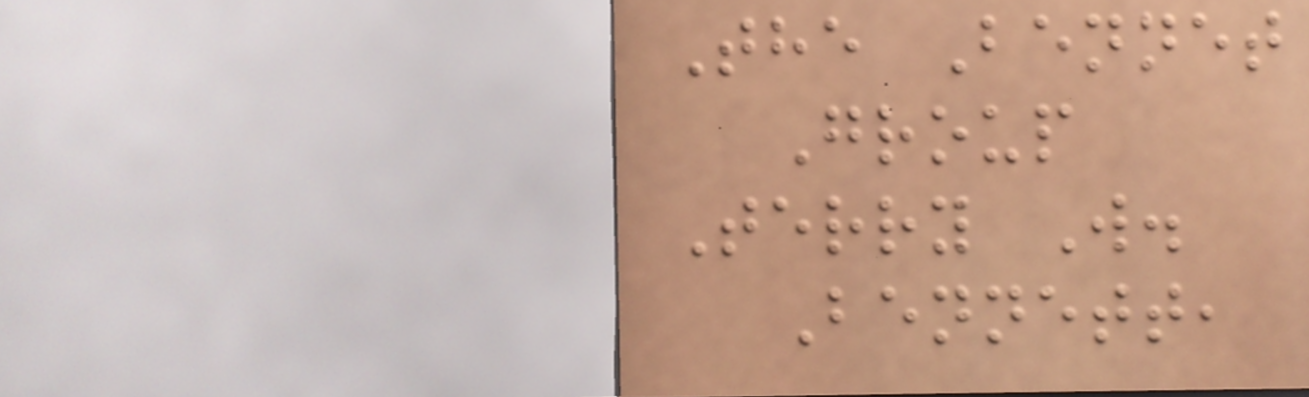The Bennet
Group
Terry W.
Bennett,
